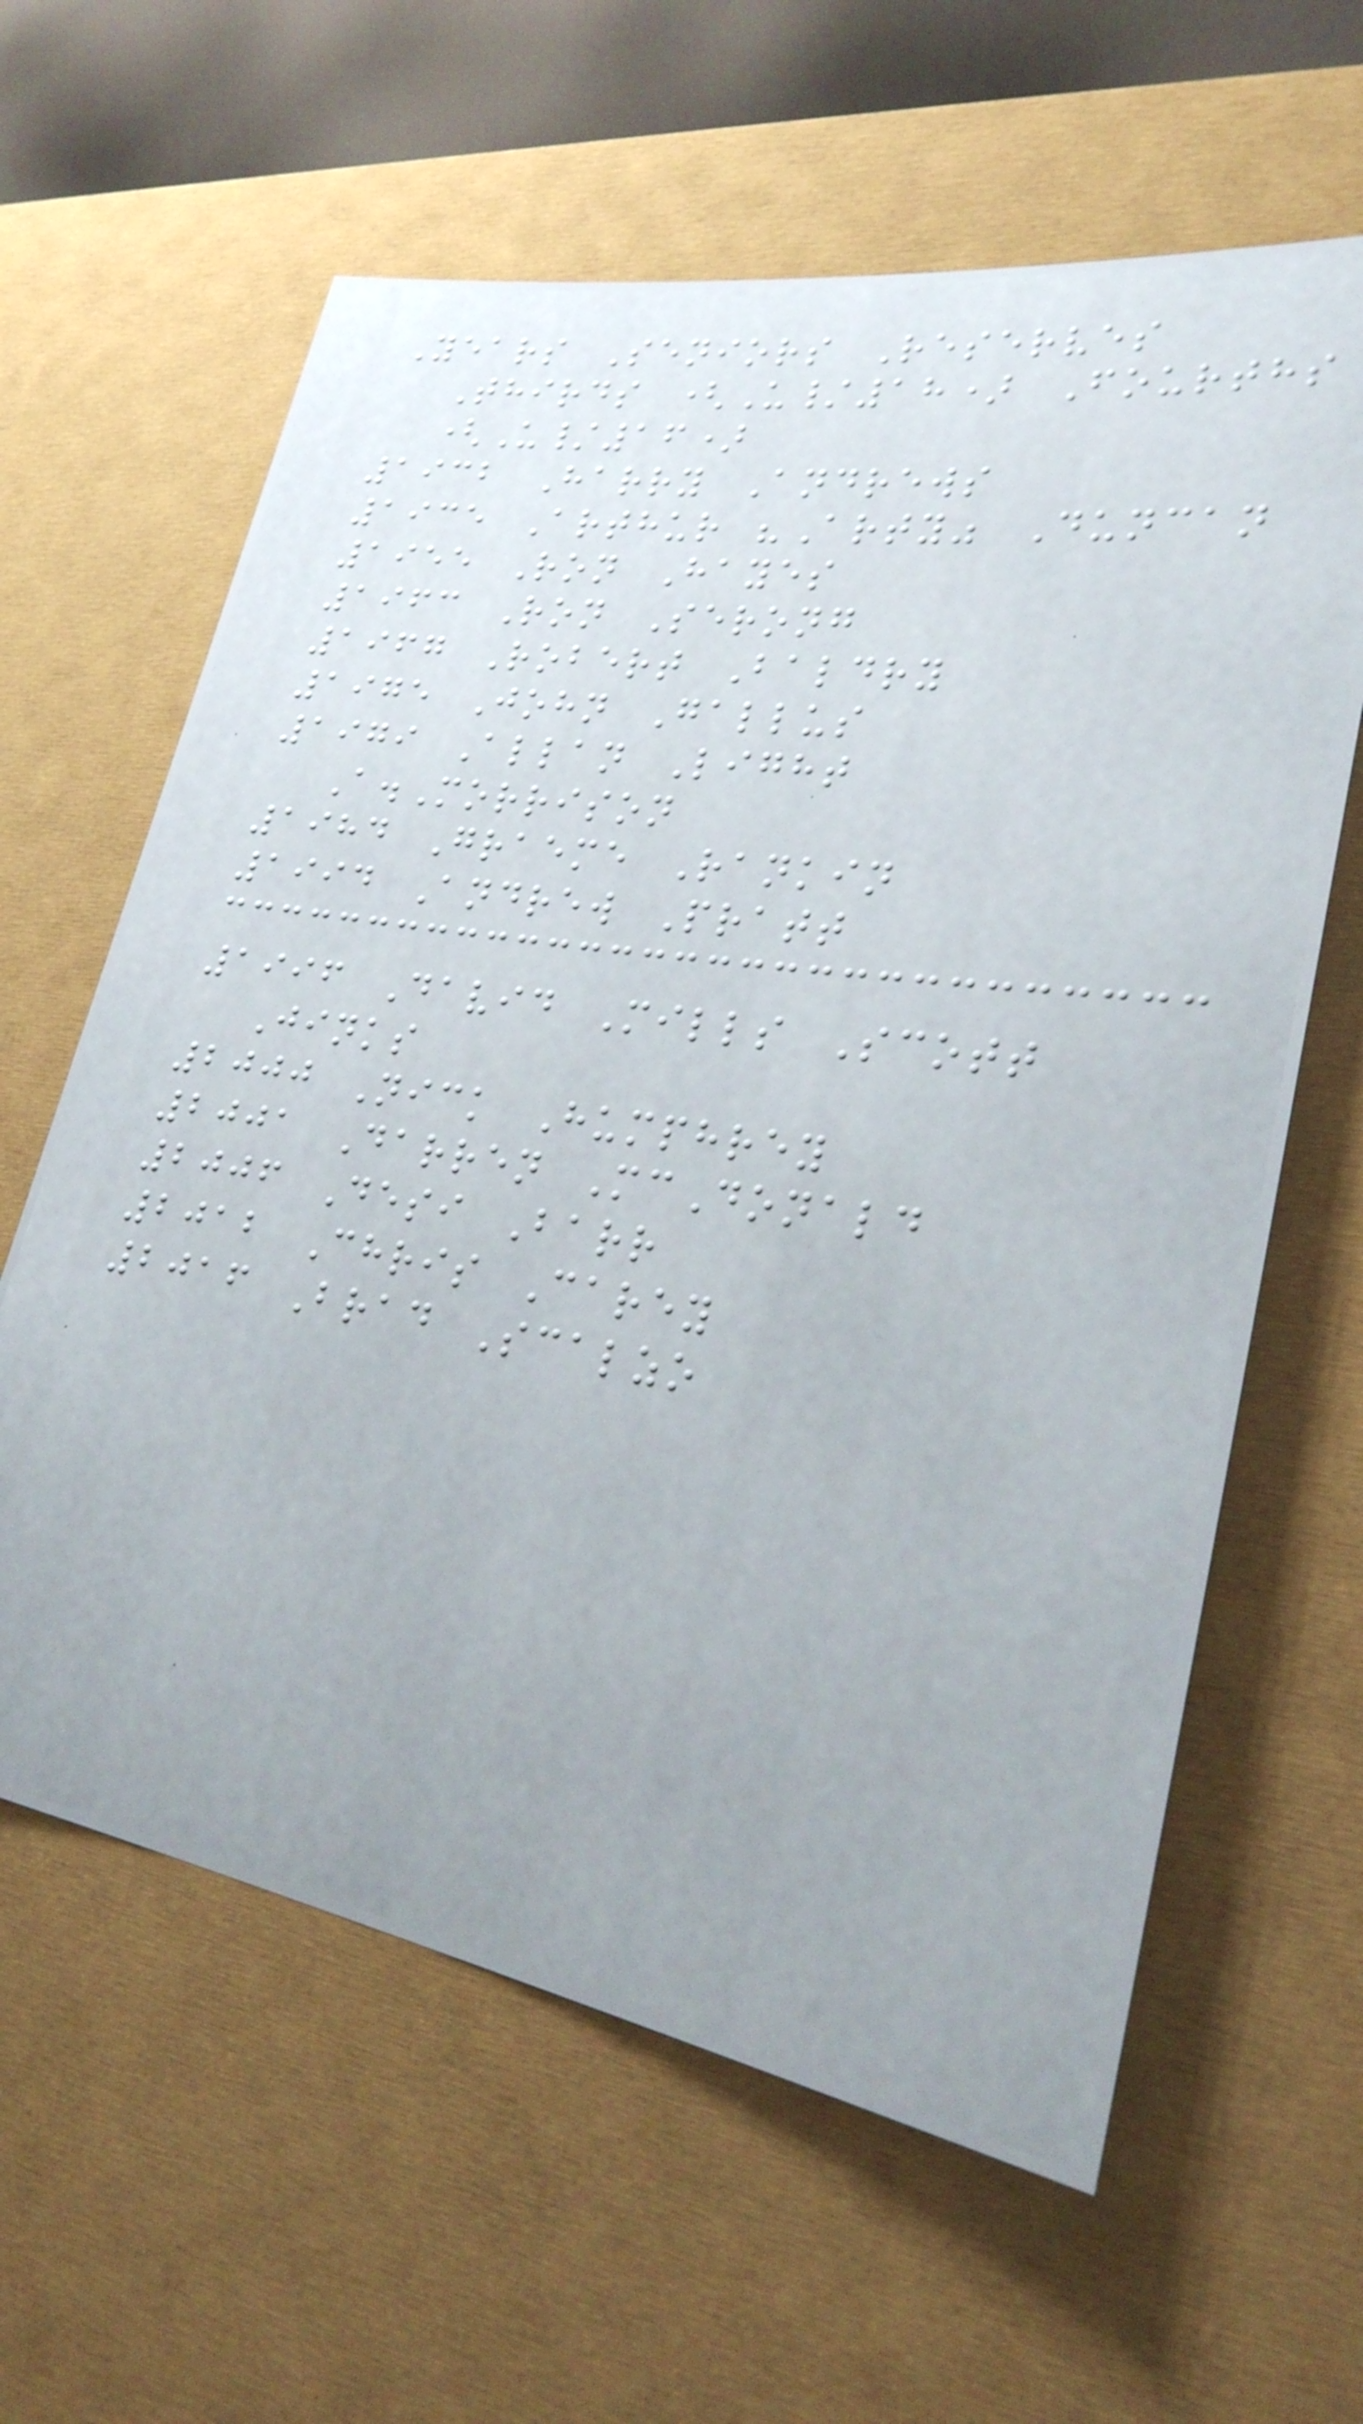Years Seniors Reserves
Thirds (U/18) Fourths
(U/16)
1932 Harry Andrews
1935 Arthur "Arty" Duncan
1955 Ron Hayes
1963 Ron Serong
1967 Robert Baldry
1975 John Gallus
1979 Allan Light
A.Morrison
1984 Graeme Rankin
1994 Andrew Pratt
1996 David Mills Scott
Jinks
2000 Nick Humphrey
2001 Darren McDonald
2006 Desi Barr
2012 Chris Carey
2016 Brad Scalzo
